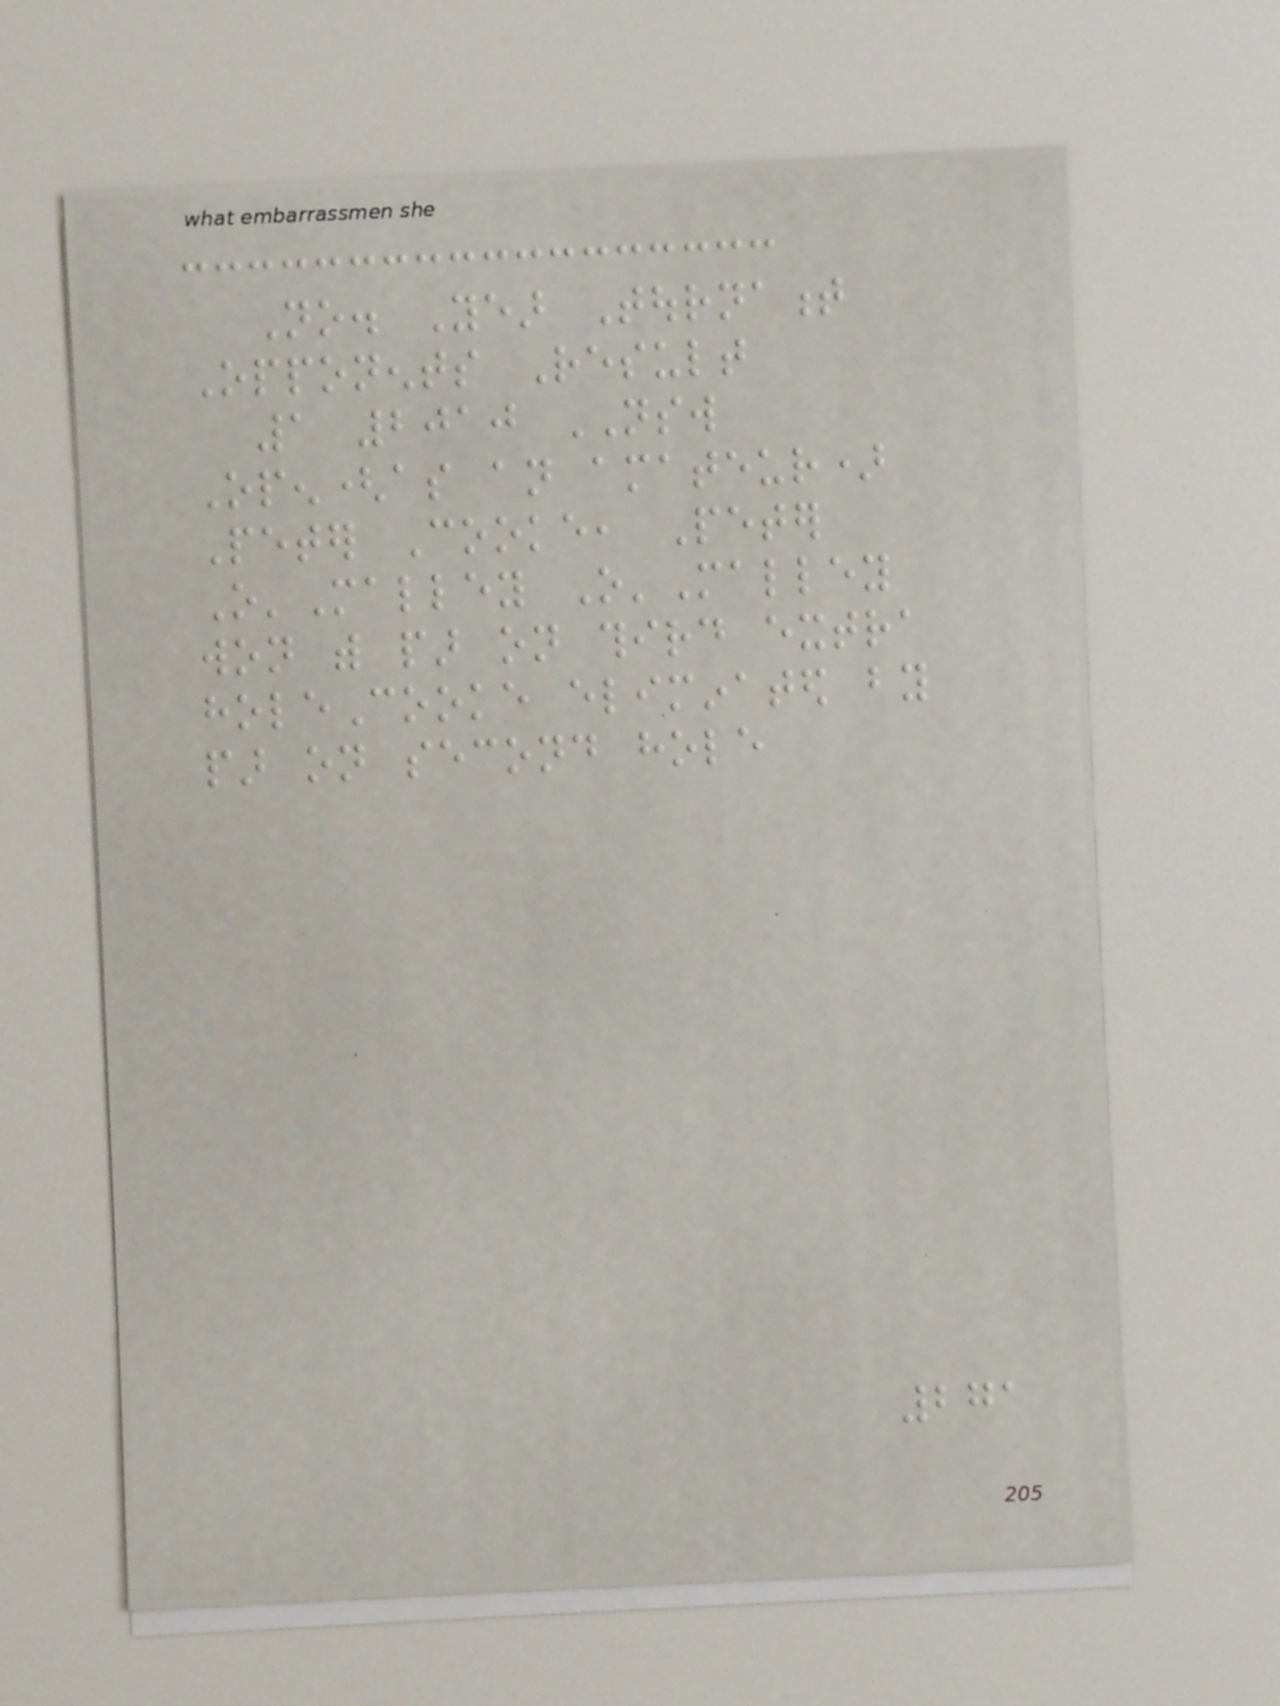No. Year Tournament
Opponents Result
1 2010 NSW
Open(as an amateur)
Peter Cooke, Peter
O'Malley O'Malley
won with par on third extra
holeCooke eliminated by
par on second hole
271
